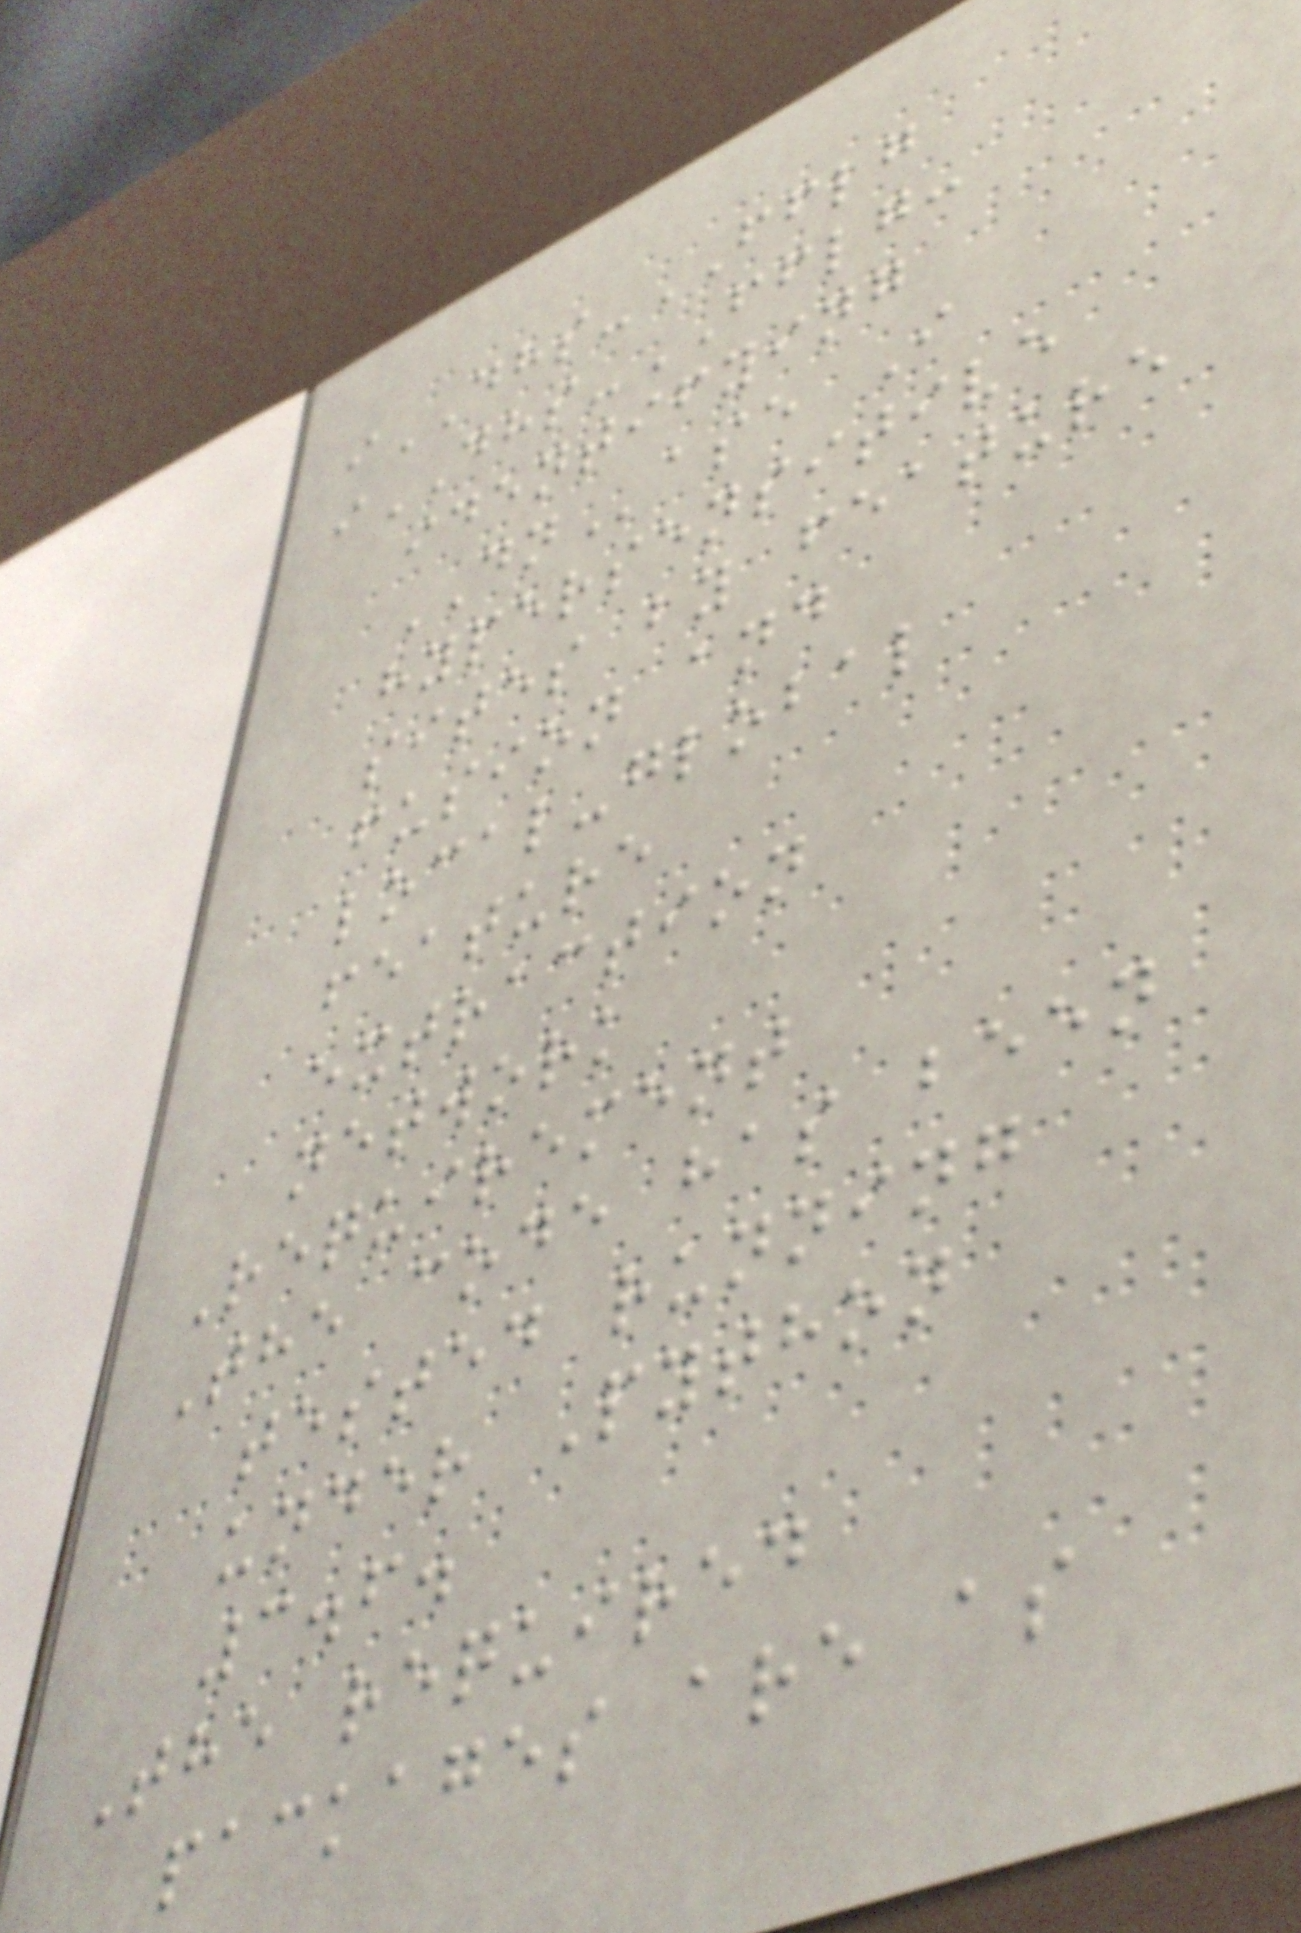iDHS-FFLG
iDHS-FFLG:
identifying
DNase I
hypersensitive
sites by feature
fusion and
local-global
feature
extraction
network
Requirement
The code has been
tested running
under Python
3.6.
The required
packages are as
